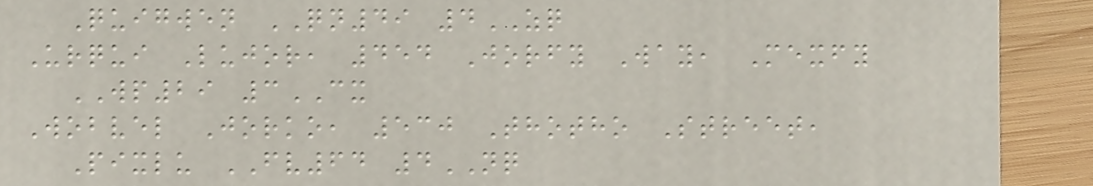Quigwen QN49 4ZQ
Urqui Lujor, 454 Jorfy Way, Mexfy
WP29 3CX
Wobvel Jorko, 530 Thotho Street,
Pixlu FV64 4NQ
